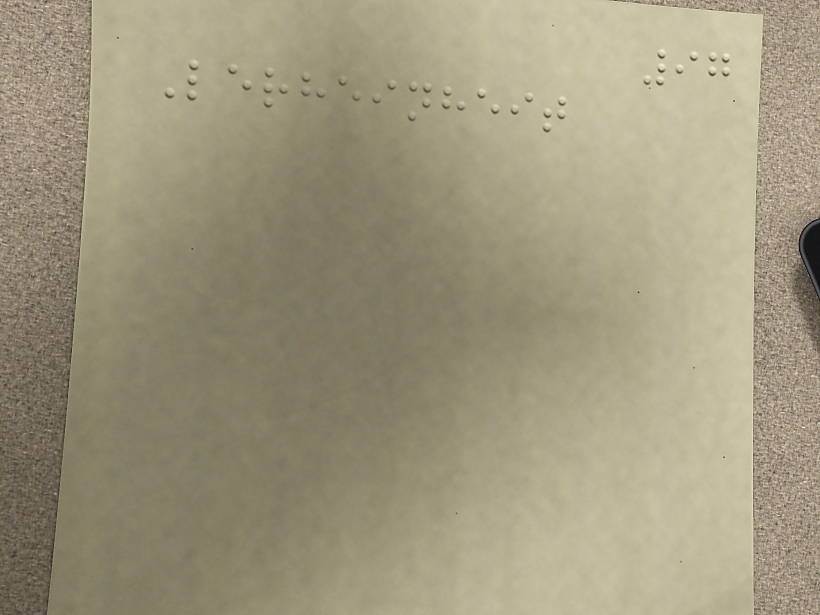97
Lerheinheit
